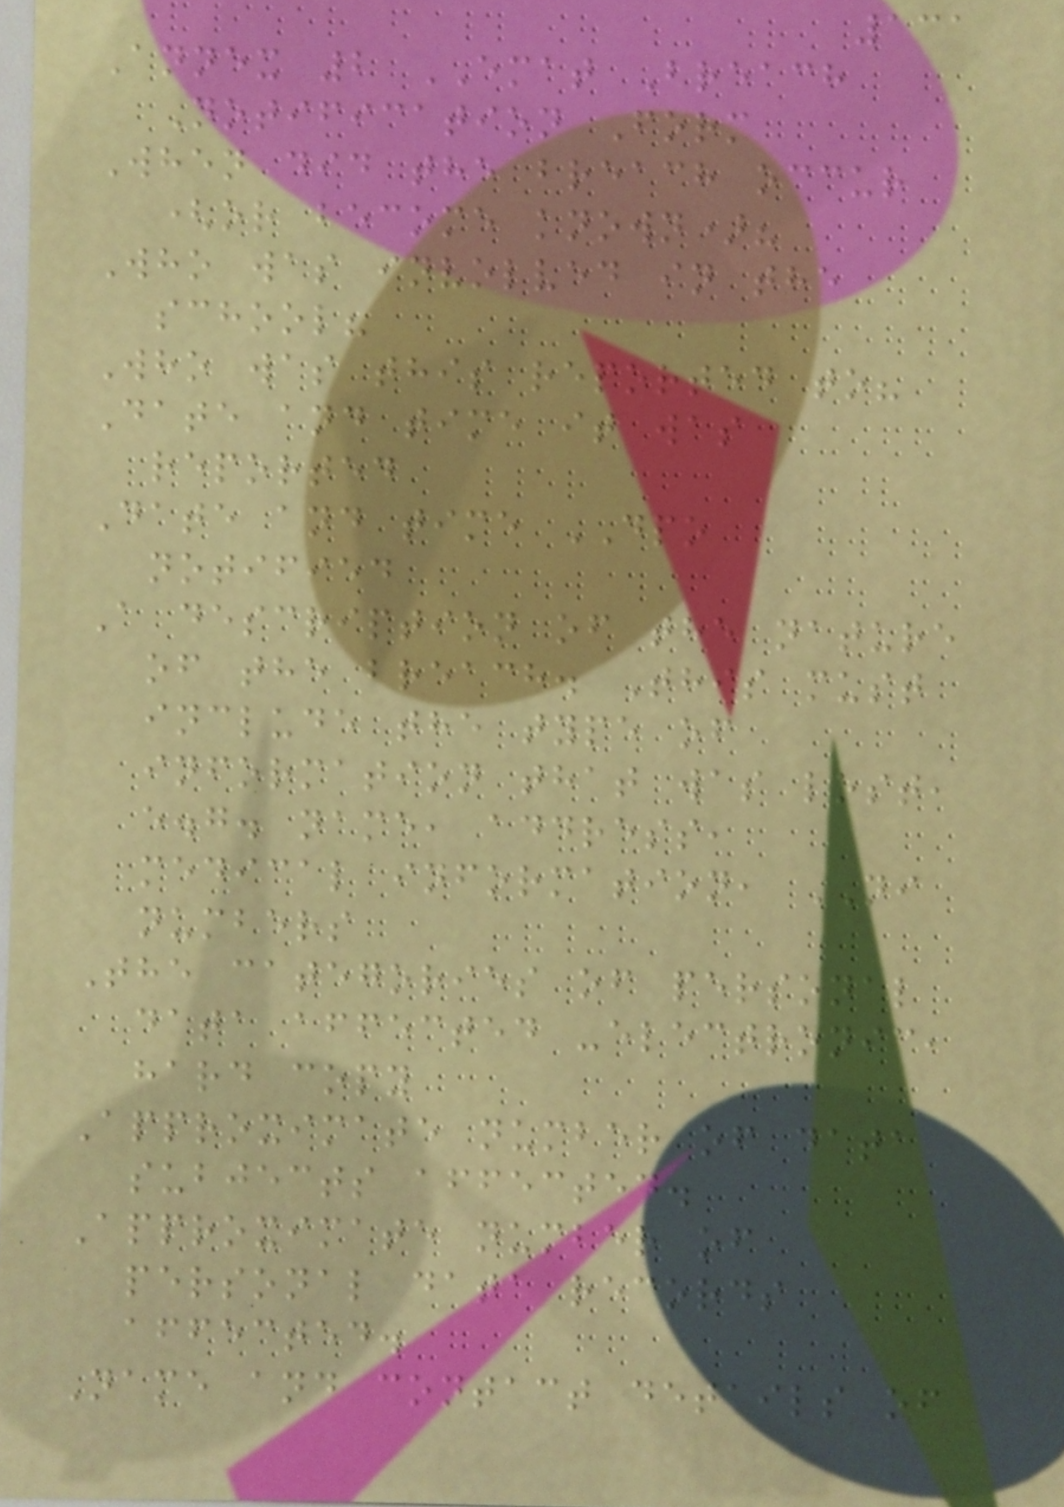131
Annex 2 EMAT Breach
Notification Form
When did the breach occur
(or become known)?
Who was involved in the
school?
Who was this reported to?
Date and time it was
reported
Date and time DPO
notified
A description of the nature
of the breach. This must
include the type of
information that was lost,
e.g. name, address,
medical information, NI
numbers
The categories of personal
data affected -electronic,
hard copy
Approximate number of data
subjects affected.
Approximate number of
personal data records
affected.
Name and contact details of
